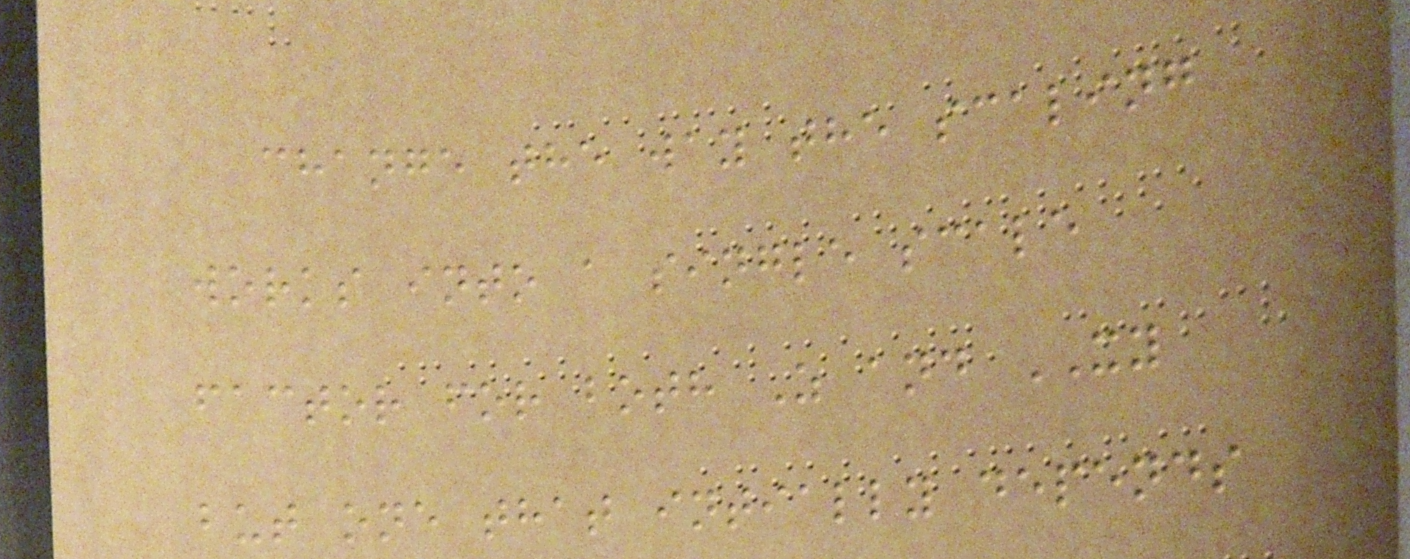change the way the scaling
works into a single scale
factor for both Z and XY
but one that intially depends
